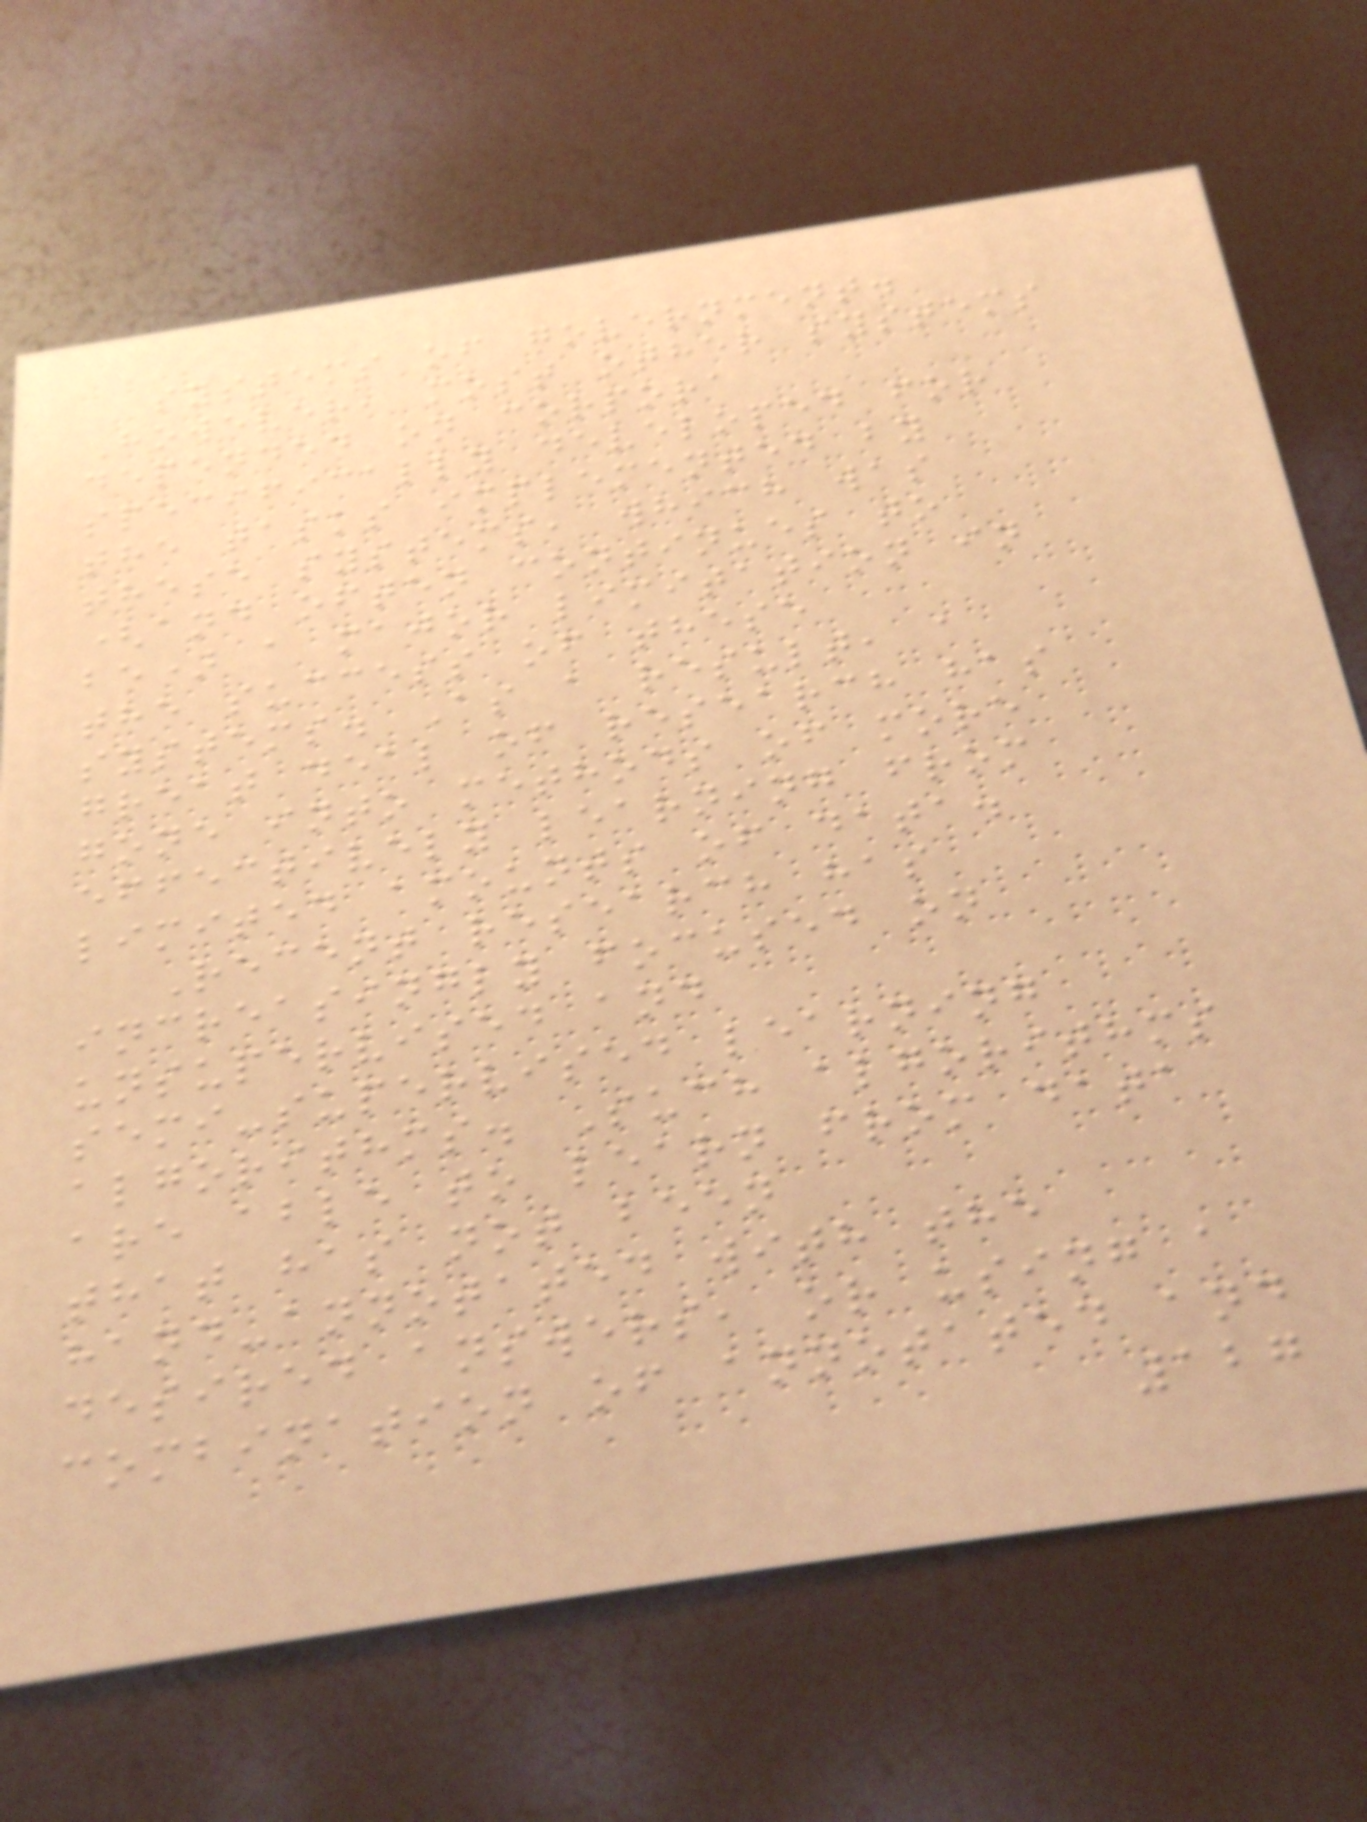systems of government.
However, most other systems
depended on corpora
specifically developed for
the tasks implemented by
these systems, which was
(and often continues to
be) a major limitation in
the success of these
systems. As a result, a
great deal of research has
gone into methods of more
effectively learning from
limited amounts of data.
Recent research has
increasingly focused on
unsupervised and
semi-supervised learning
algorithms. Such algorithms
are able to learn from data
that has not been
hand-annotated with the
desired answers, or using a
combination of annotated and
127
